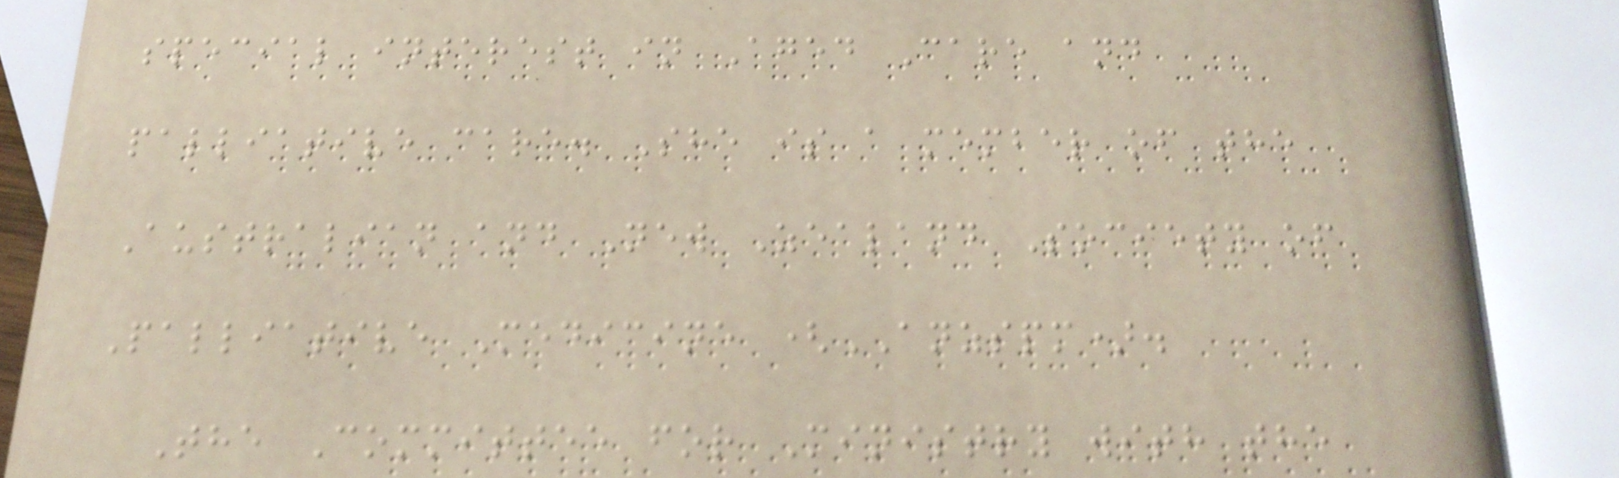special interest in Aged Care and
palliative care. She is a member of the
Australian and New Zealand Society of
Palliative Medicine (ANZSPM).
The Committee for Ministry with the
